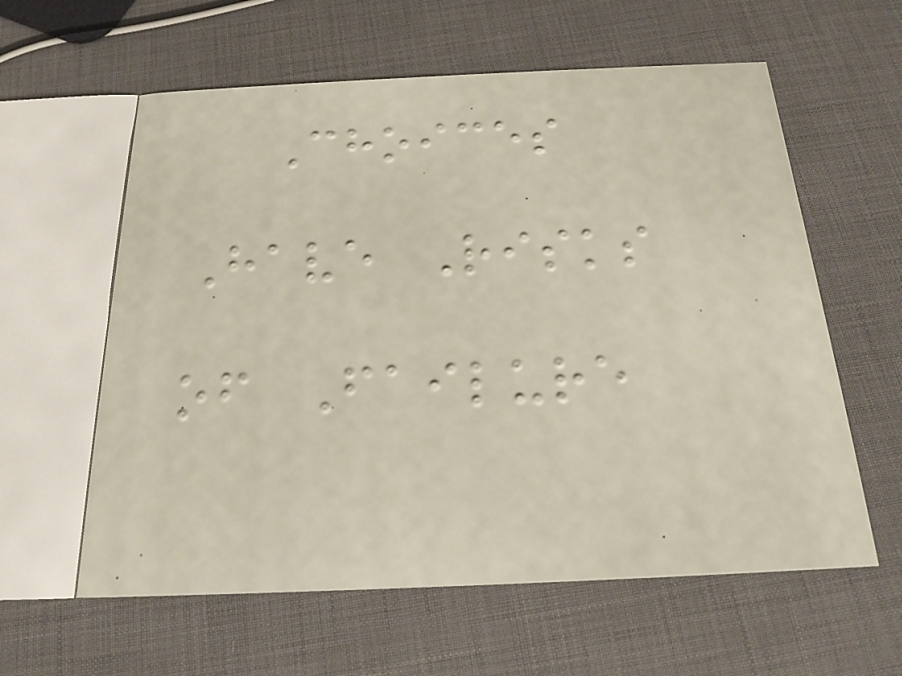Choices
Have Risks
of Failure
